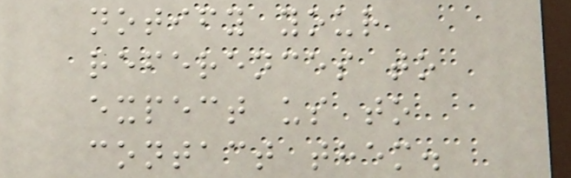notify your
references to
expect us to
contact them.
